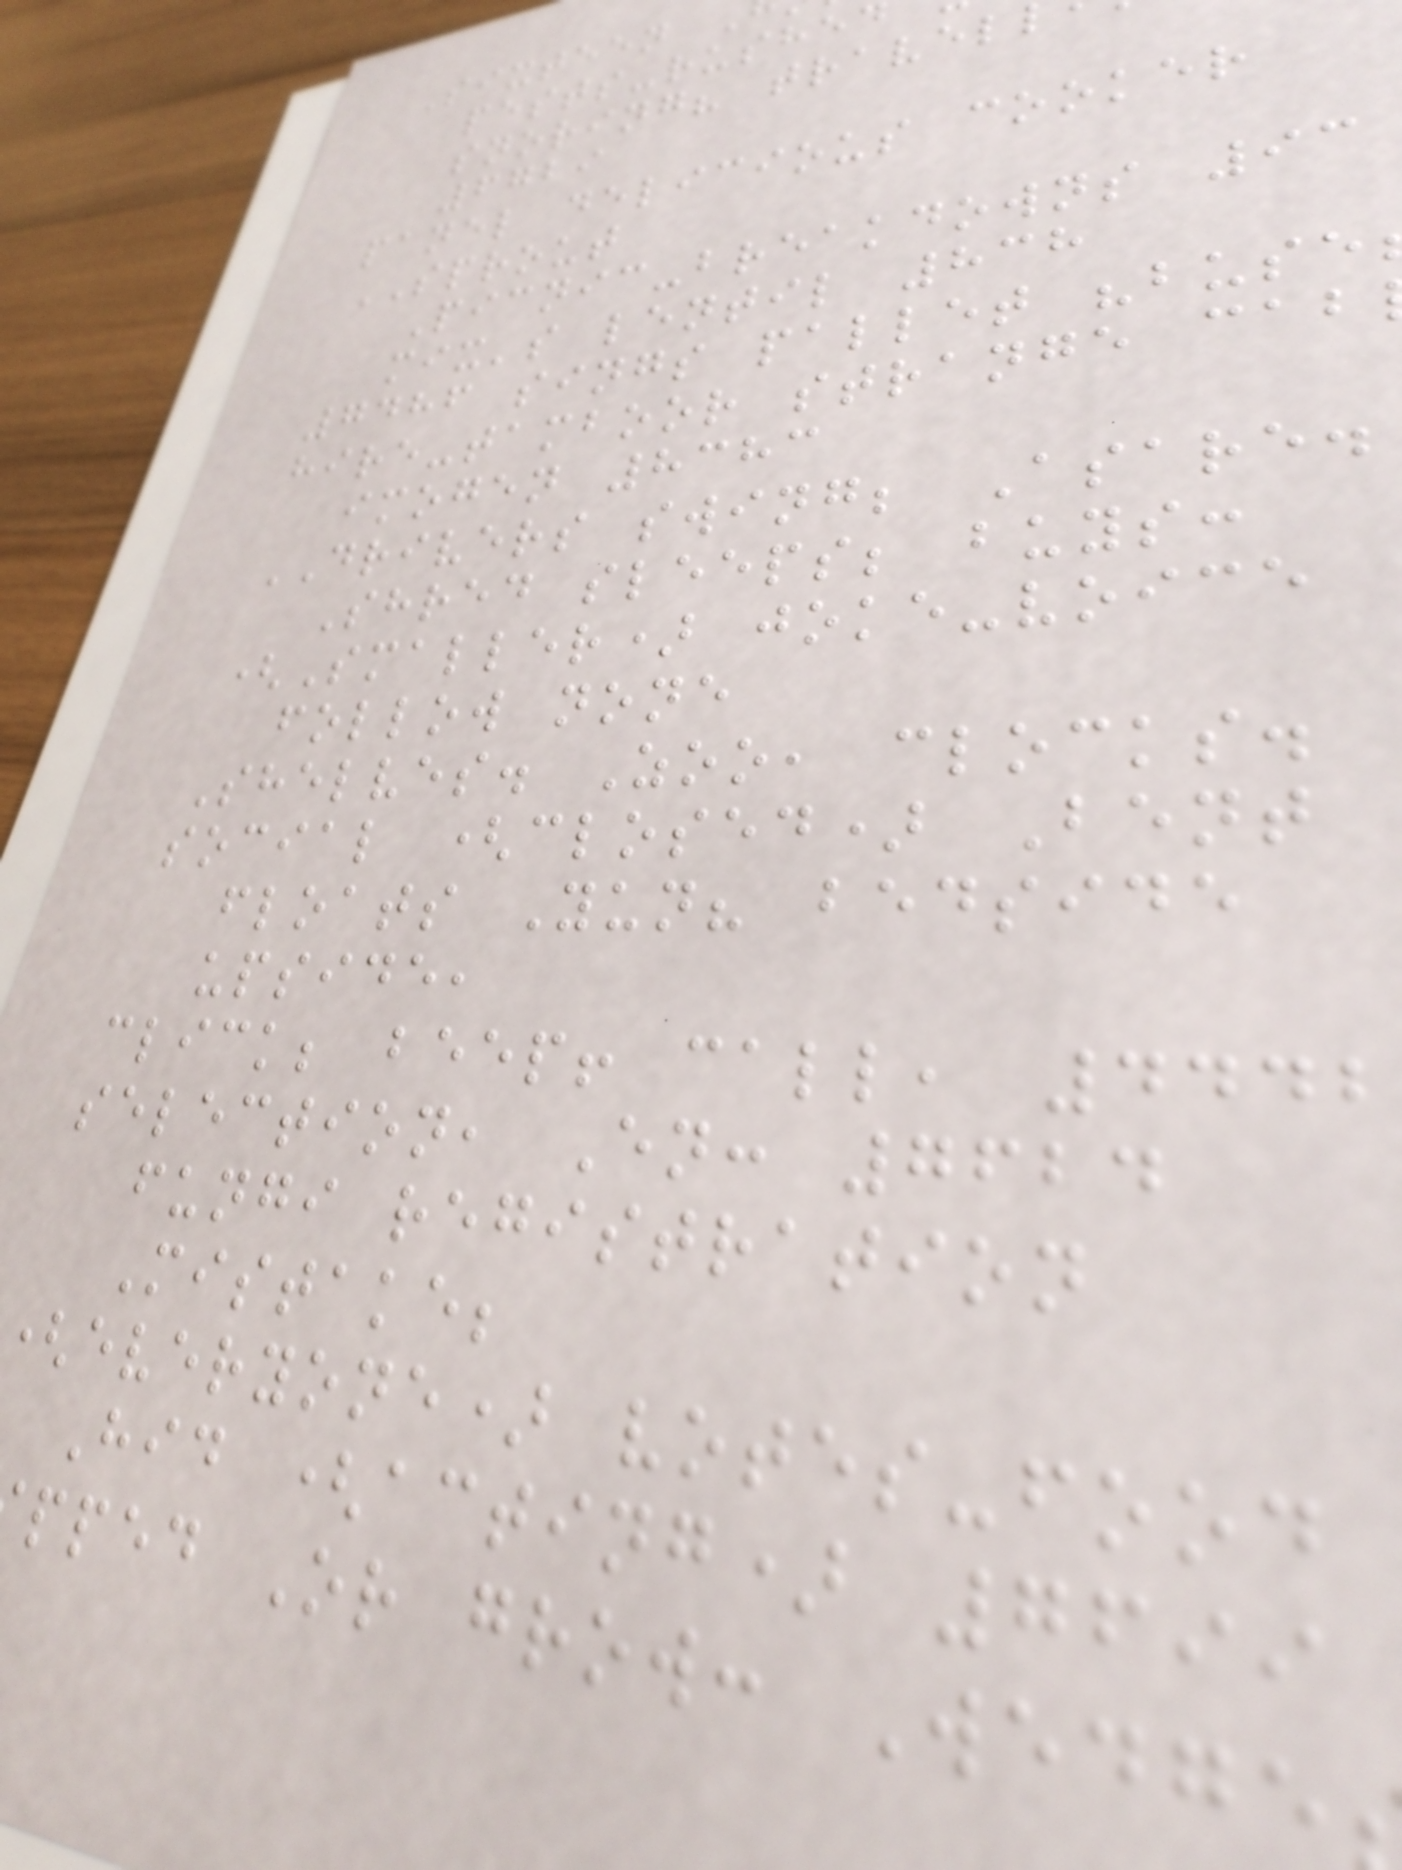Sixteen
pests-rushe
snoring? travel
6729
panel delicious cooker
SPROUT
Picnic-breakdowns 93
mix's lentil 838
7486 sings pallet "buse
hire-tamboor strange cab
imogen 8383
DRIVERS swing; Asare.
Shred sleeps; buys:
(Smaller) joke-voice
follow none
Shelves. Zoo, clocks.
social (closed) Bent
floats Yun? bedside
upside,
click; beep! call, 4442
selection, En: 7624
fungi registration
Mistake;
everyone) votes-food
Hid (acting) 7699
pped Or grow: Wedge
